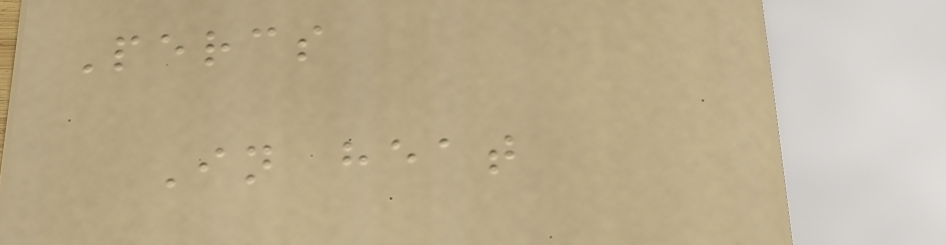Percs
In heat
